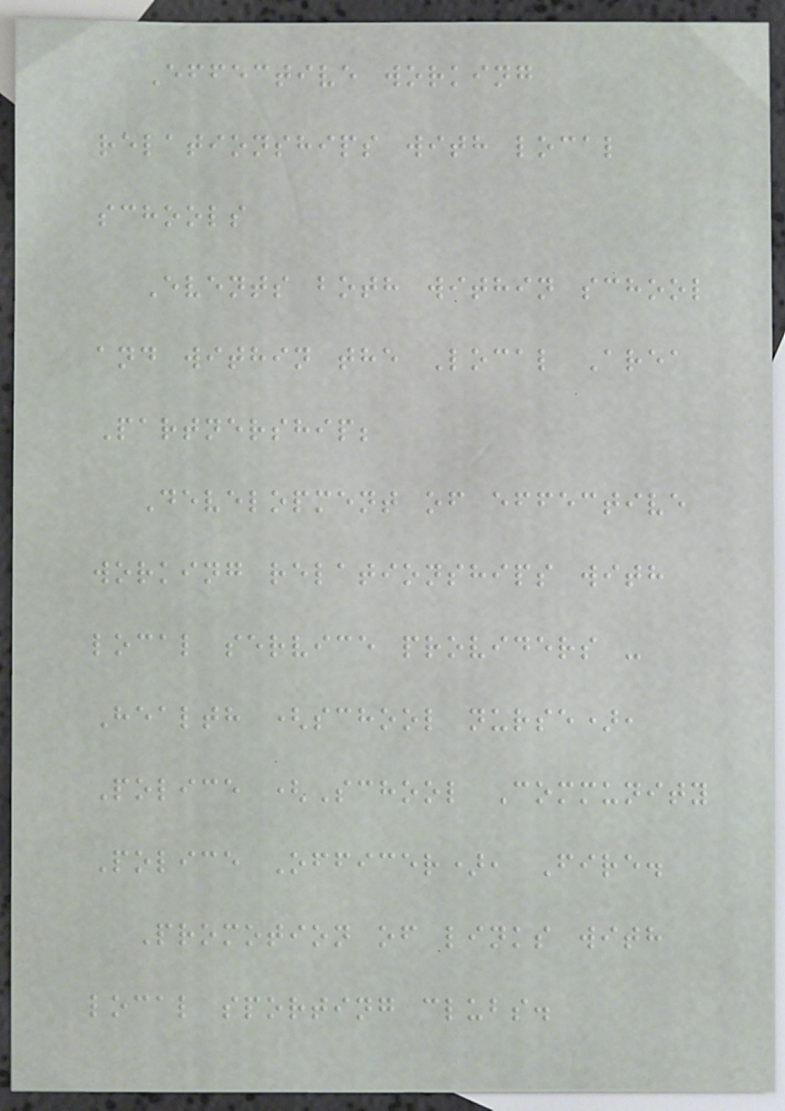Effective working
relationships with local
schools
Events both within school
and within the Local Area
Partnership;
Development of effective
working relationships with
local service providers -
Health (school nurse),
Police (School Community
Police Officer), Fire.
Promotion of links with
local sporting clubs.
